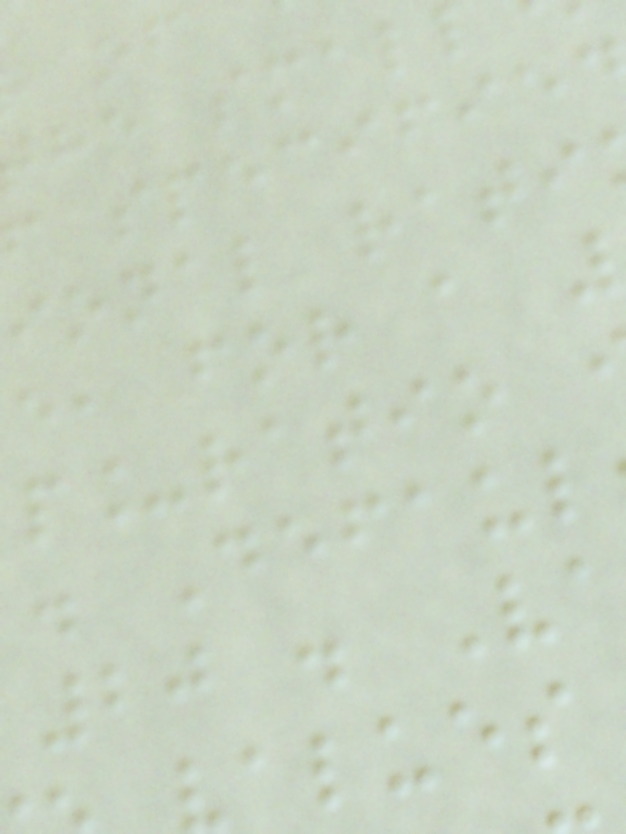he smal
f specifie
ional rati
e, for a
p_ratio
. Defaul
20 . V
alues
